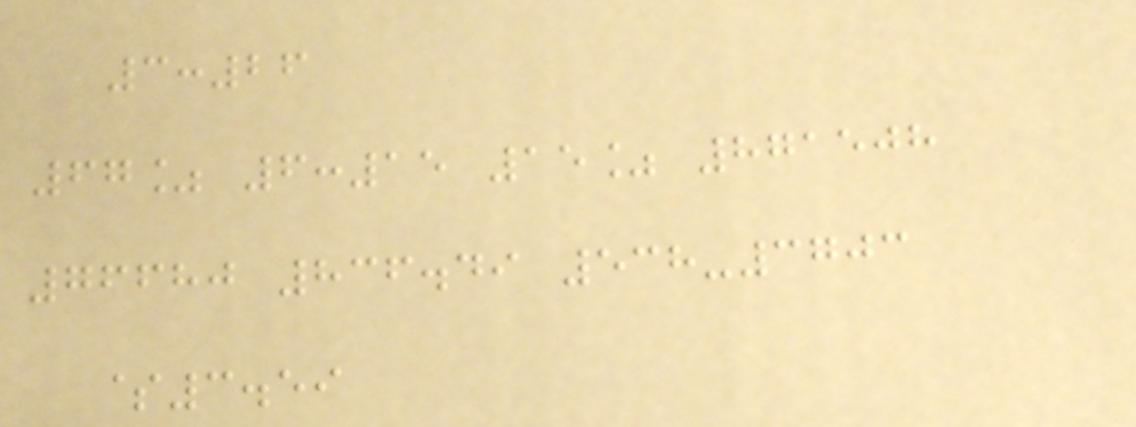3:26
67% 6:15 15% 871508
76680 836.49 538-3703
$3.59
